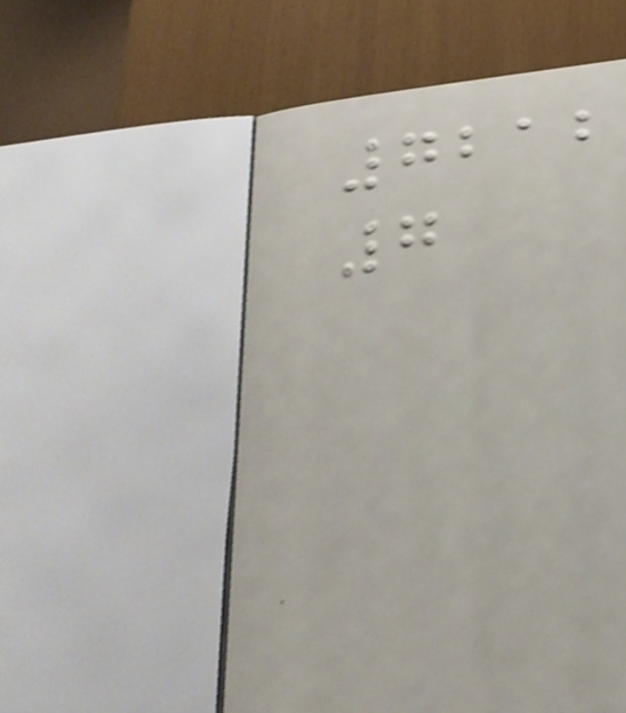7212
7
